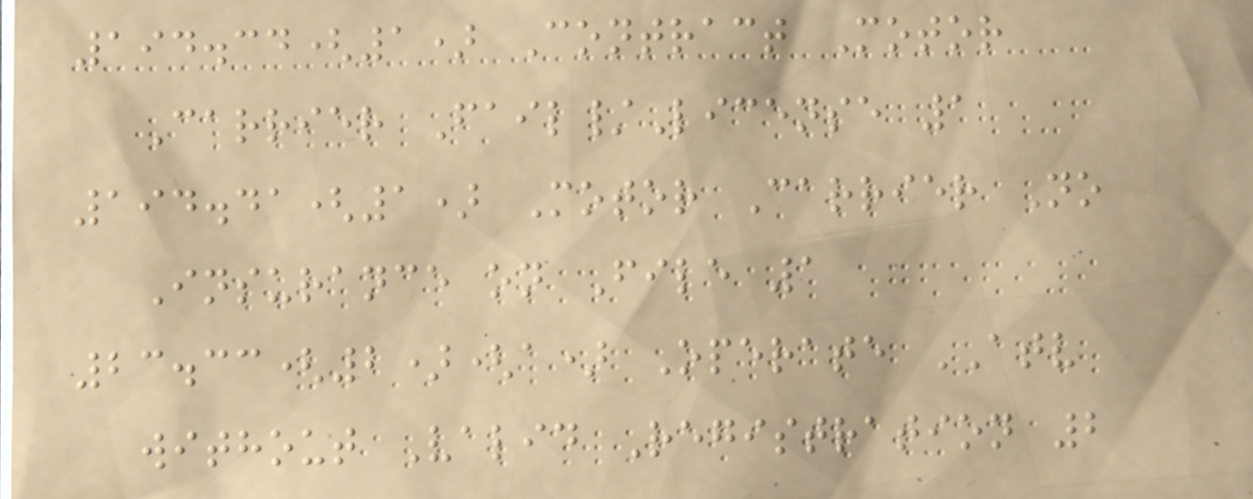194.34(1) Contract Motor
Carrier Fail/License 1
194.41(1) Motor Carrier No
Insurance on File 1
23.33(2)(a) Operate ATV
without Valid Registration 2
